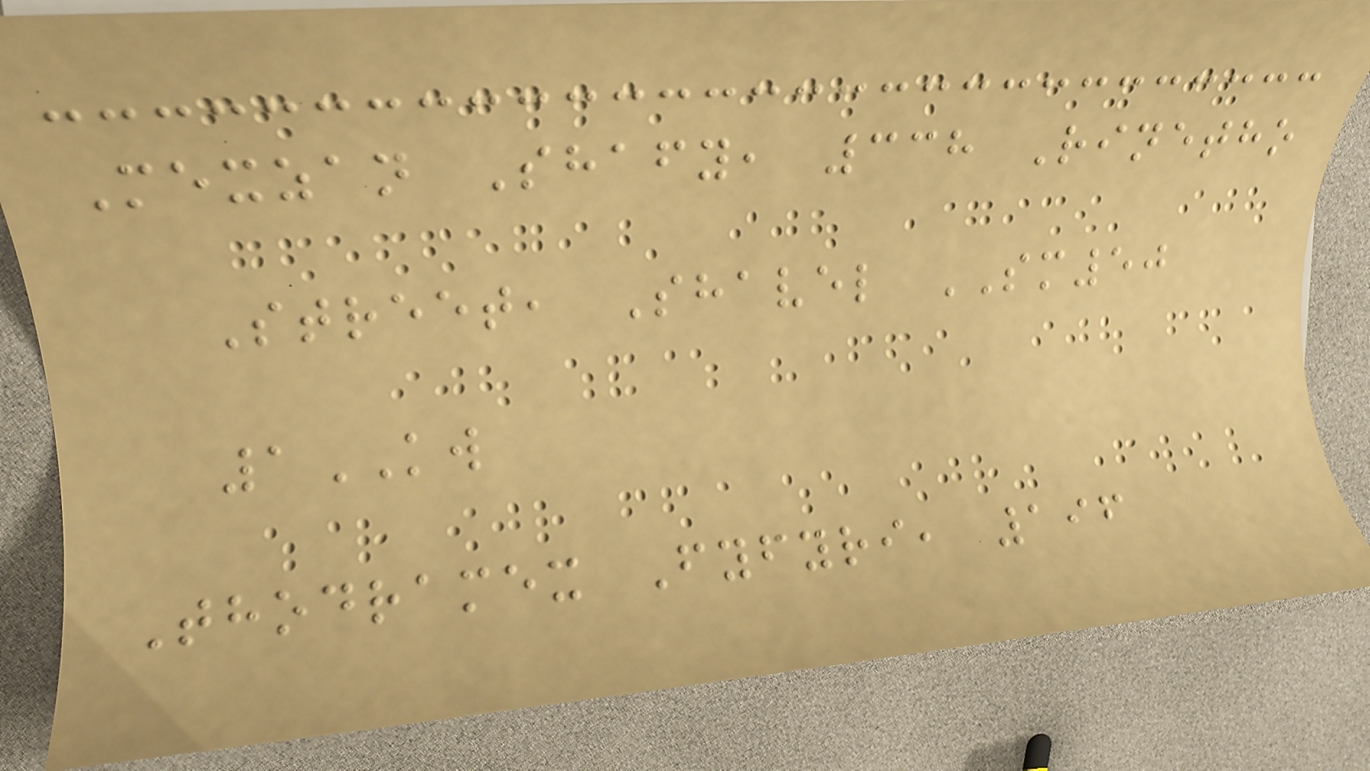Mexzan Shafy, 338 Rinetho
Street, Shavel SM50
1KW
Thodramex Fyfyri, 196
